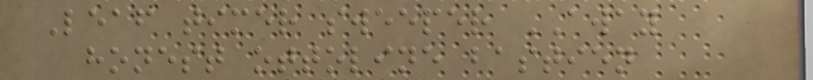Leaf timer sweeper AWAY
honest ottoline bastien
